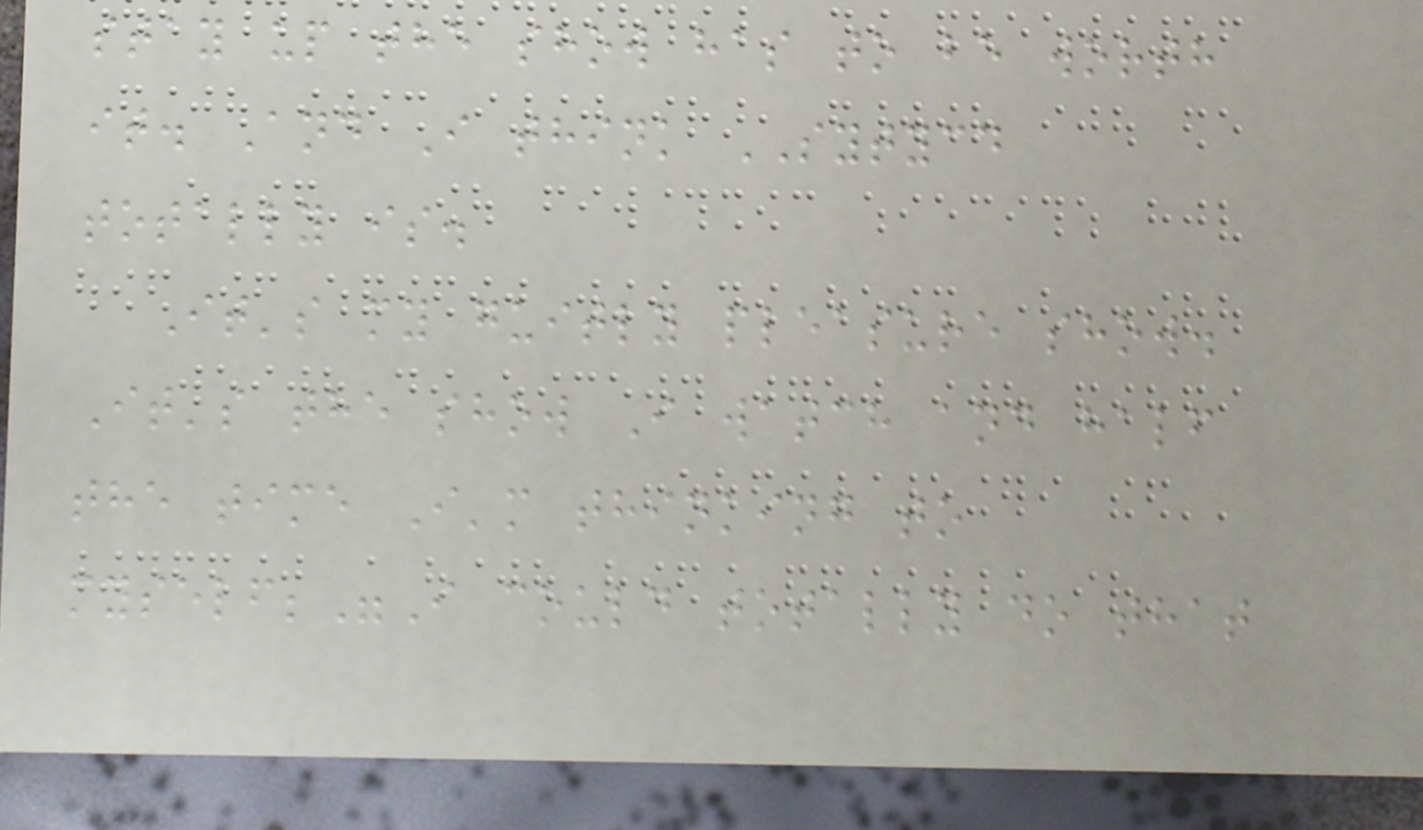stay up the show has to be worth
it. And I think SYTYCD
totally is.
It's my guitly pleasure show.
It's the show I watch and half
the time I'm thinking to
myself;"I could totally do that
